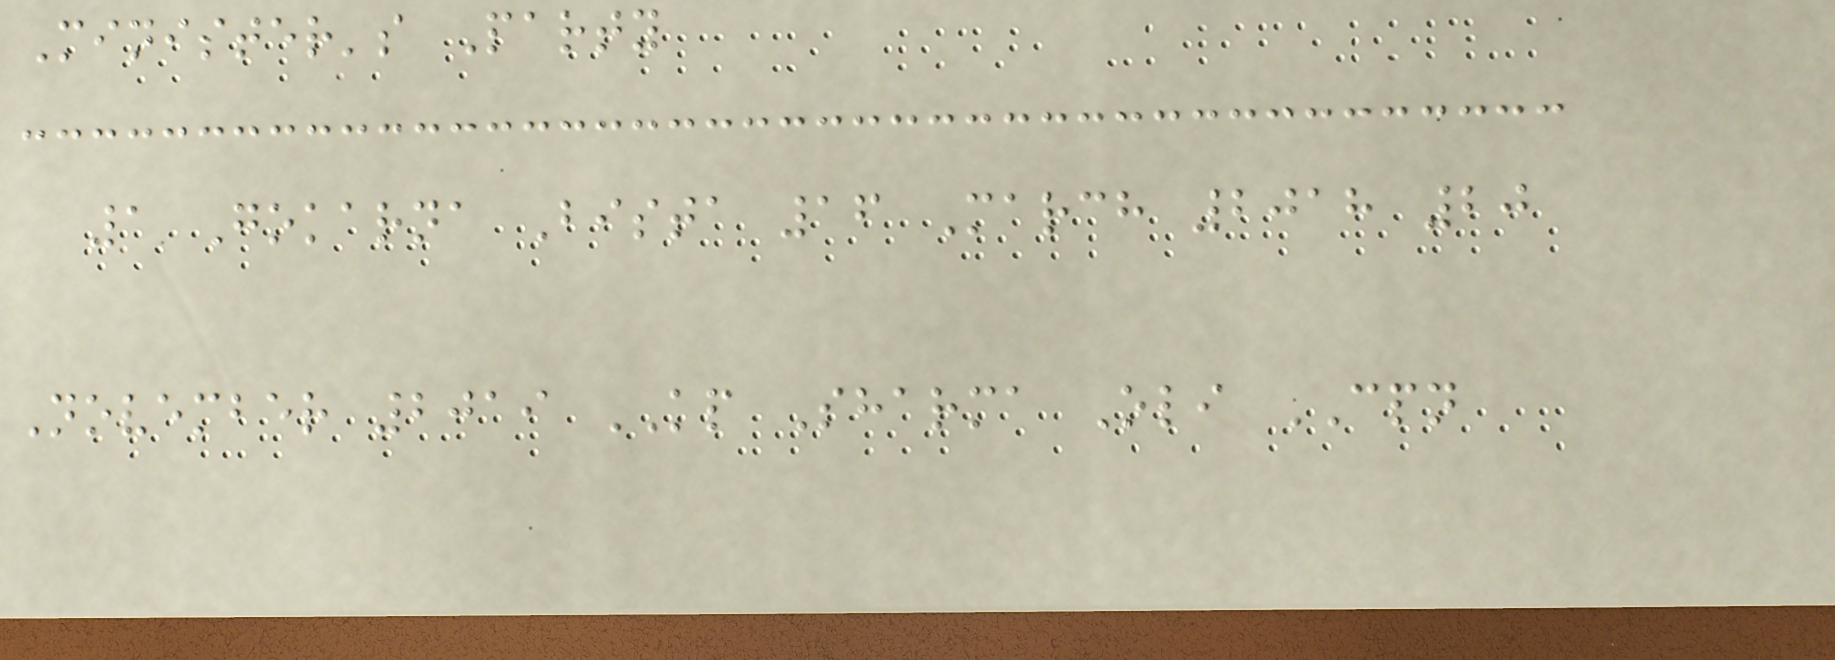Minister's Party
1 Gokarna Bista 16 March 2018 20
November 2019 KP Sharma Oli CPN
